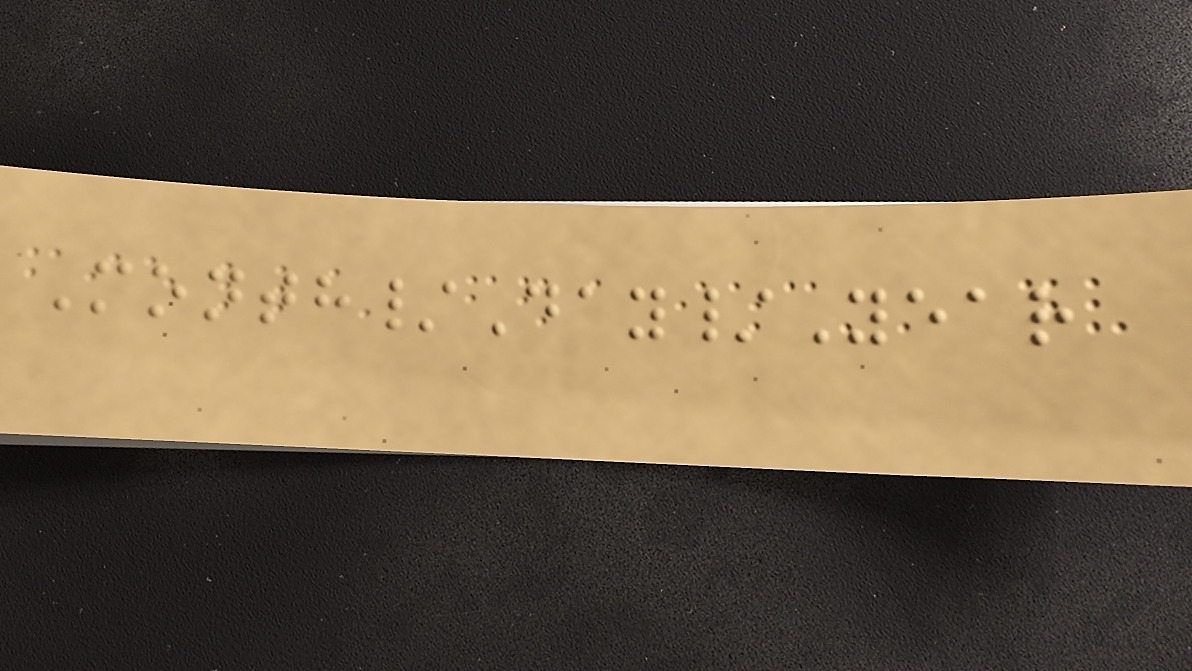Month/Day/Year
